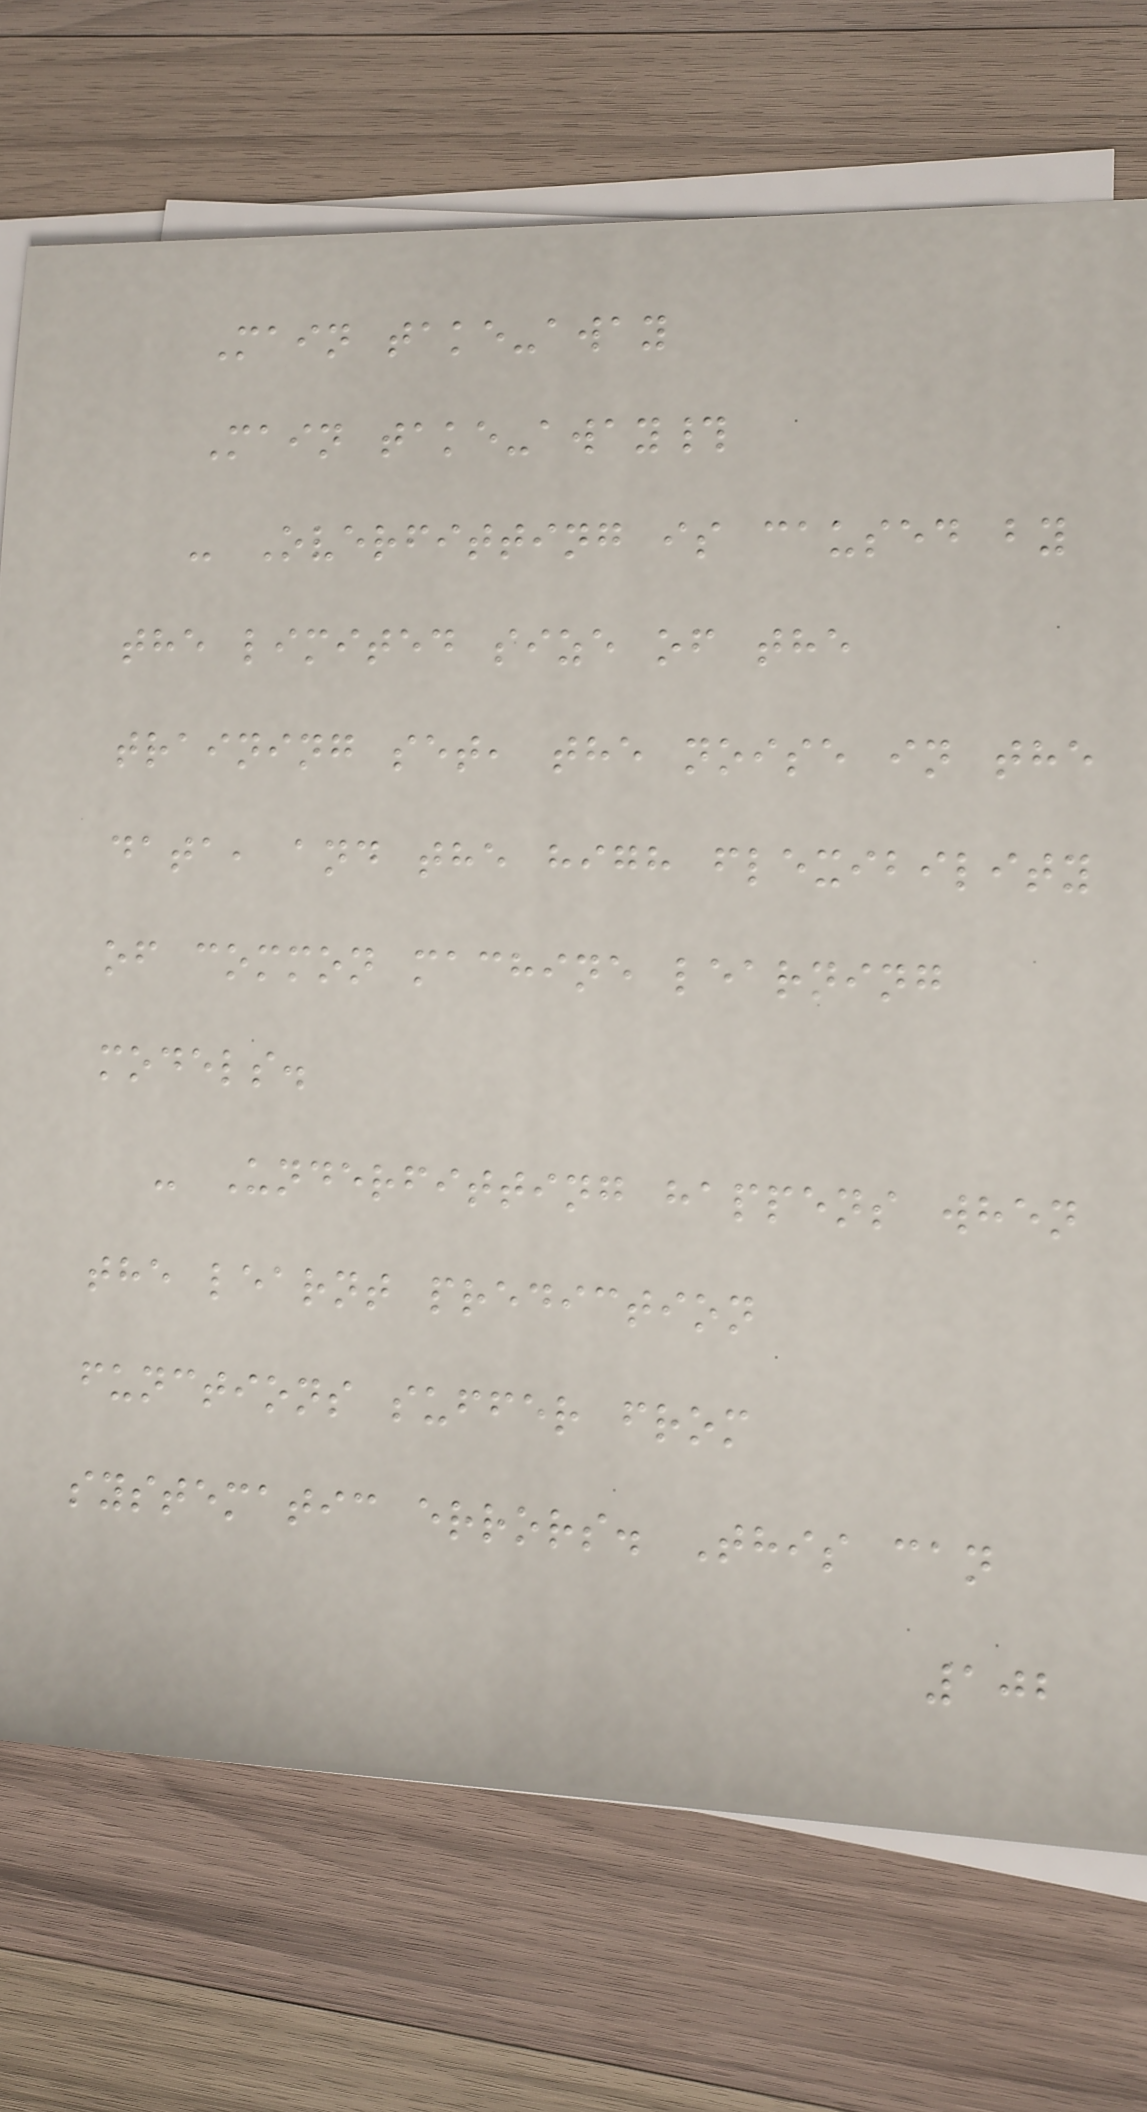Main take-away
Main take-away#
- Overfitting is caused by
the limited size of the
training set, the noise in the
data, and the high flexibility
of common machine learning
models.
- Underfitting happens when
the learnt prediction
functions suffer from
systematic errors. This can
102
